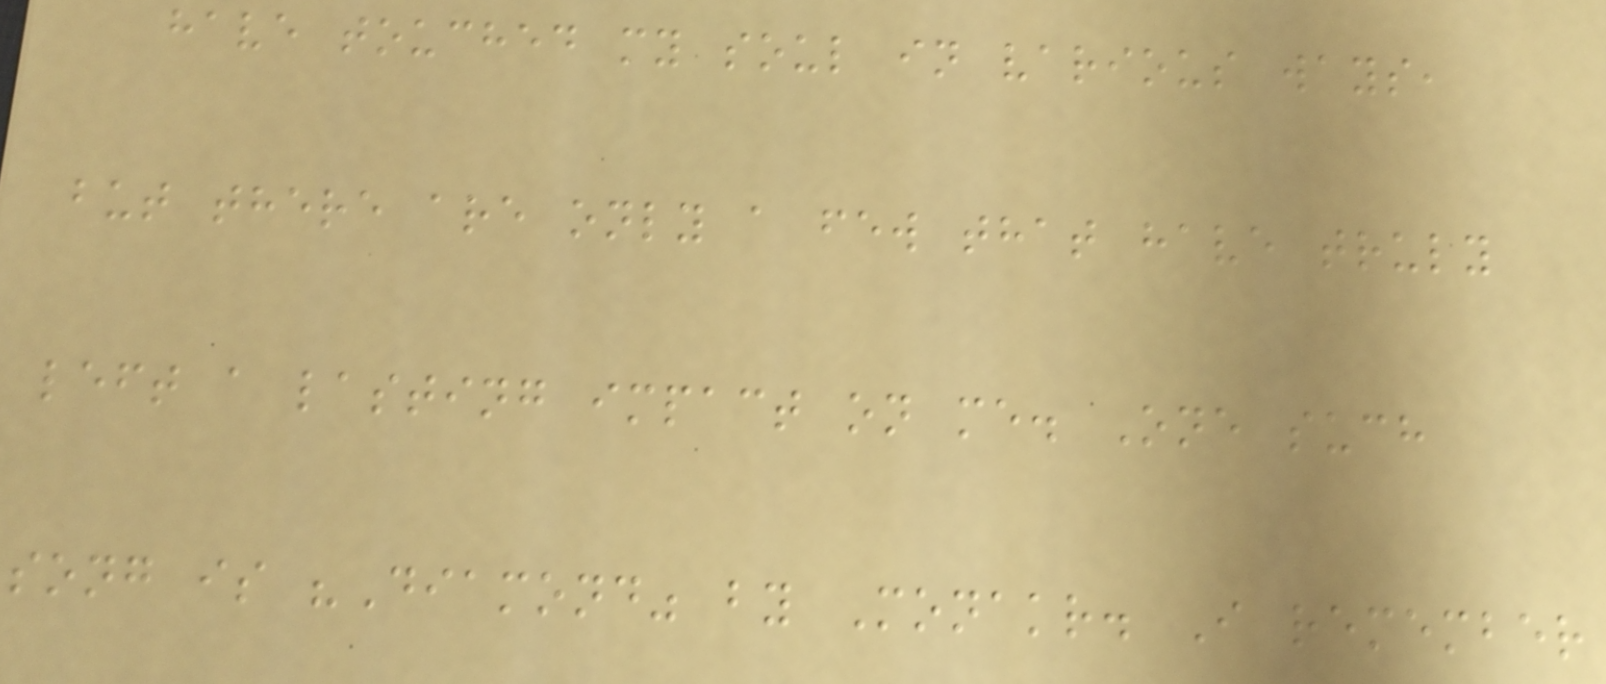have touched my soul in various ways,
but there are only a few that have truly
left a lasting impact on me. One such
song is "Diamond" by Monakr. I remember
